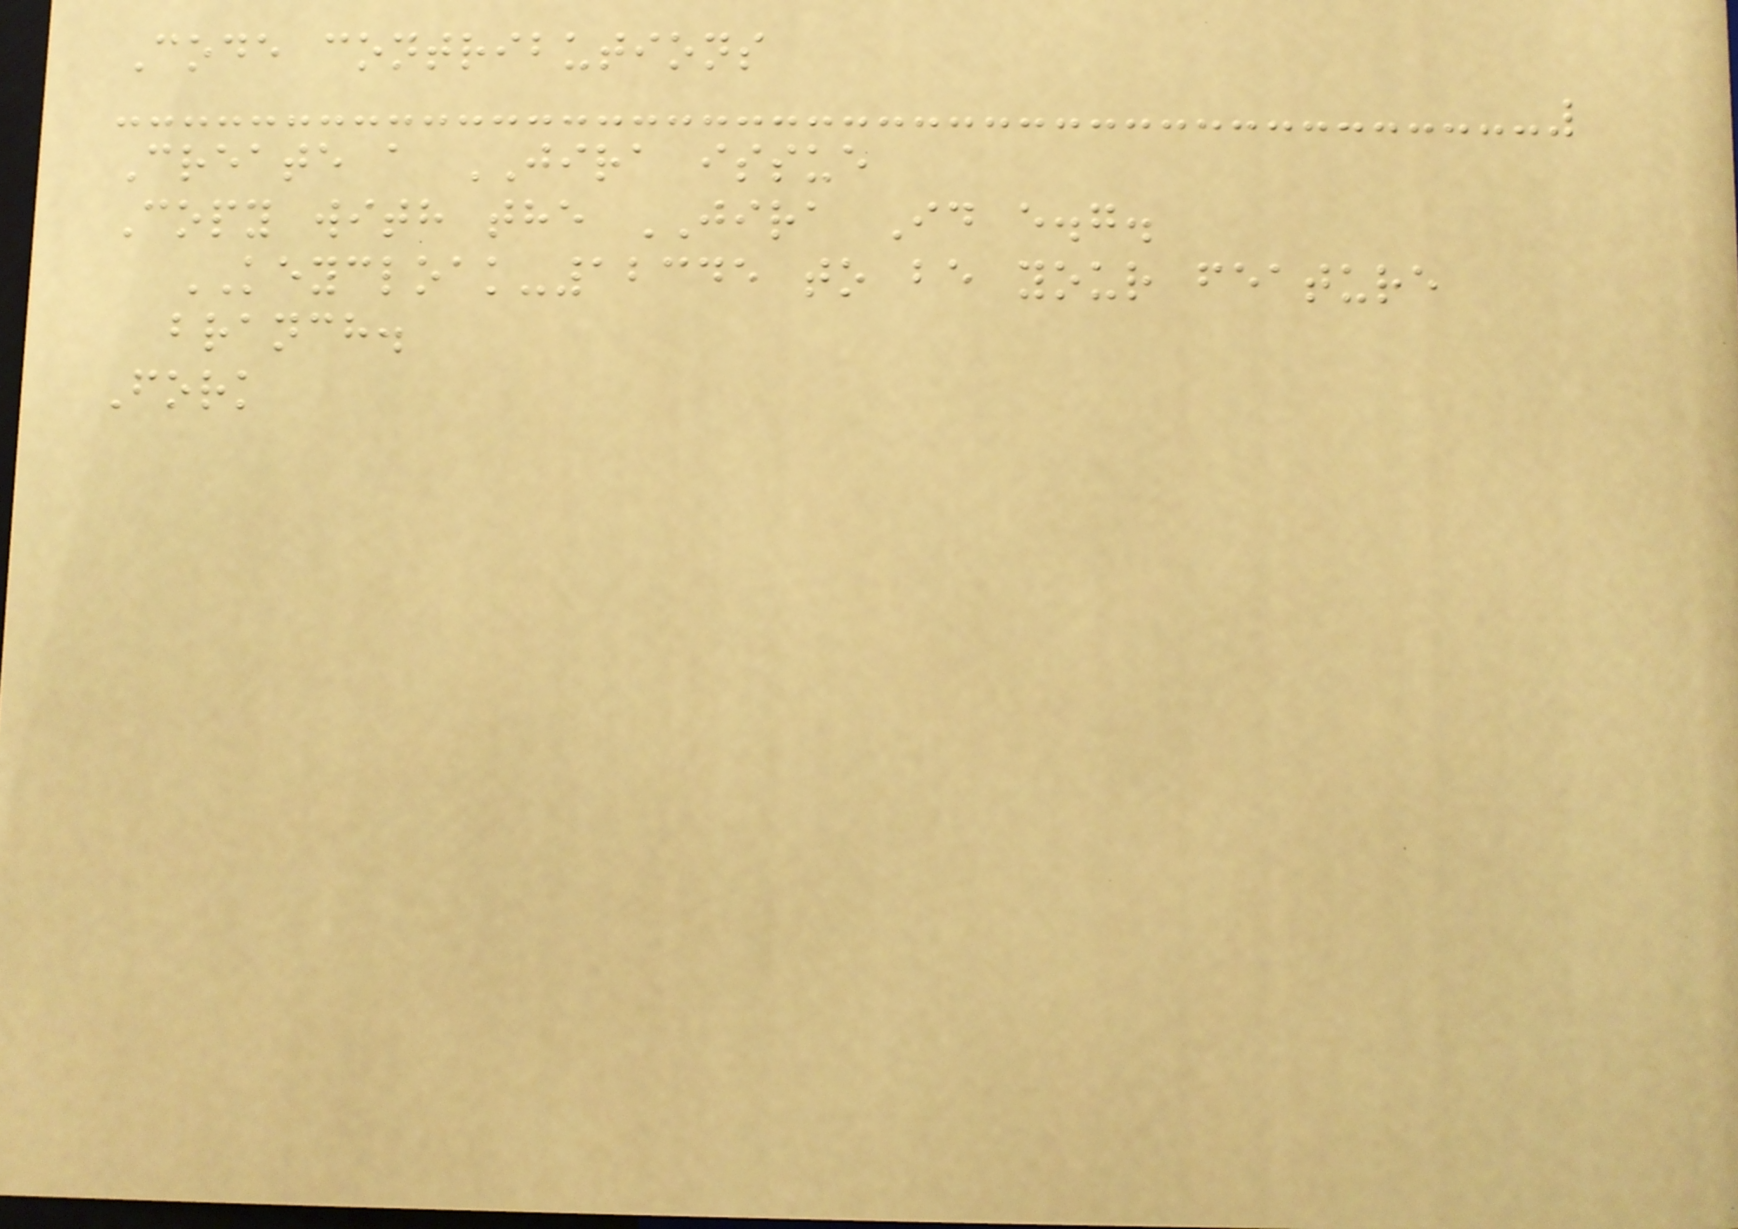Code contributions
Create a JIRA issue
Copy with the JIRA Id e.g.
KEYCLOAK-12345 to be your feature
branch.
Fork
